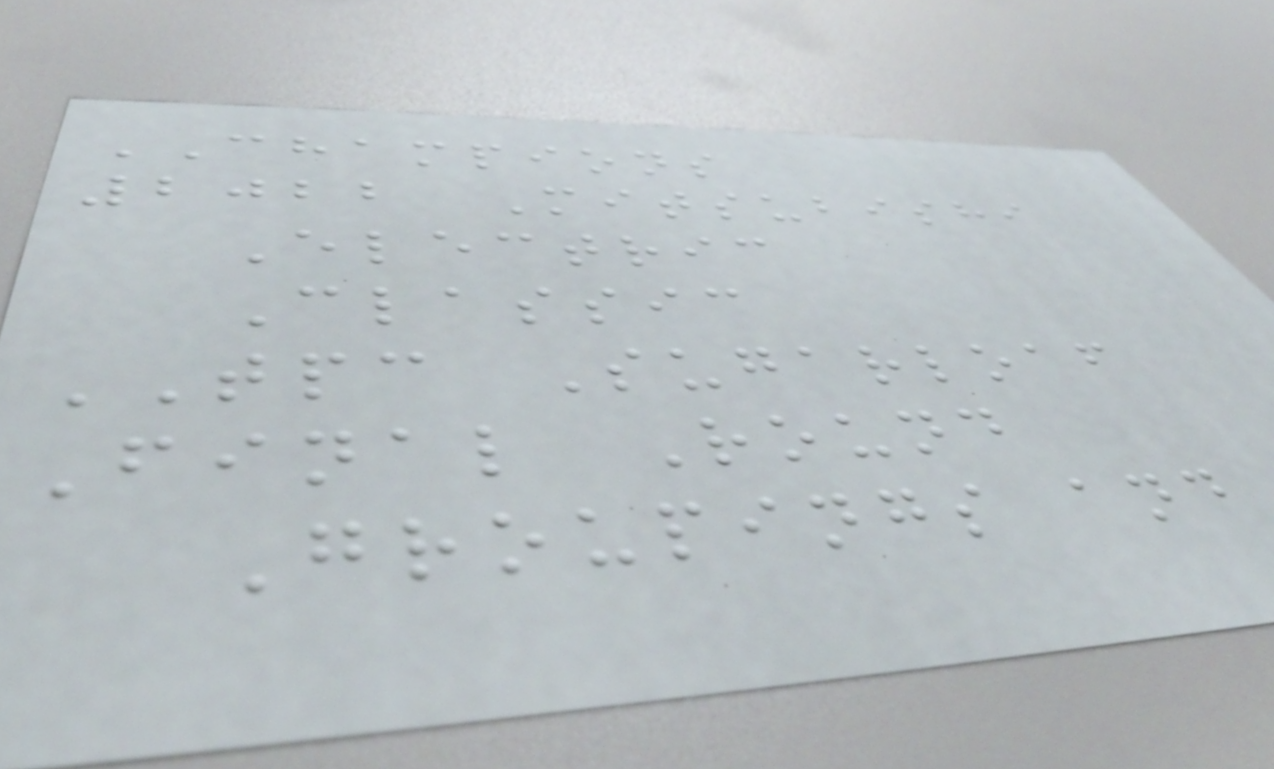CHAMPIONS
2022 Mitsubishi
Electric
Classic
TPC Sugarloaf
Final Round
Groupings and
